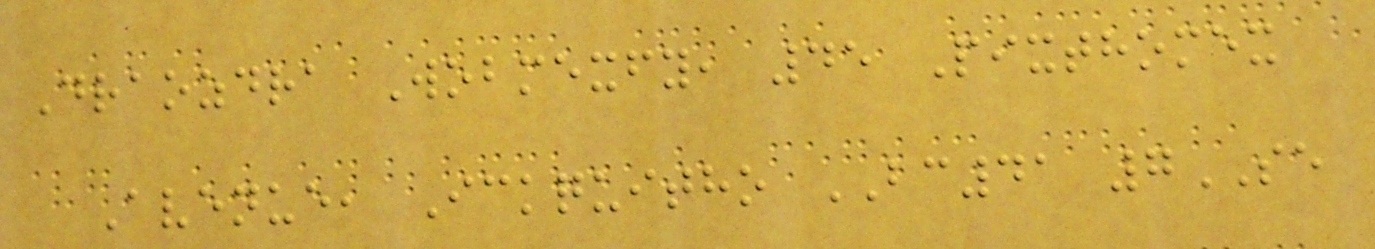Draozdra Wobmexfy, 45 Pixthomex
Avenue, Ickquitho BC41 7SE
